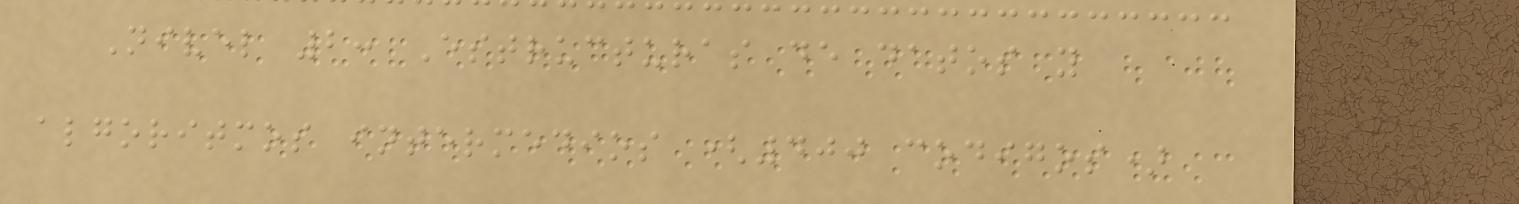Nivel 2: Estructuras de datos y
algoritmos intermedios (400 codigos)
